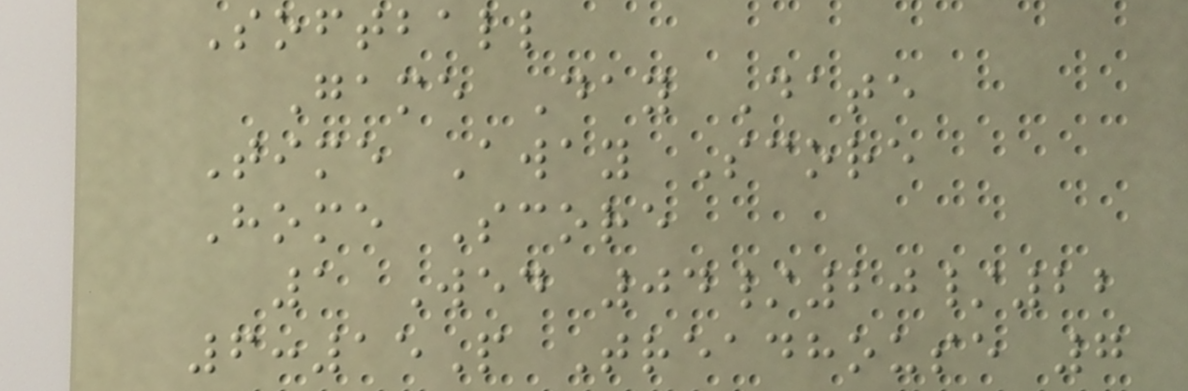Softball
Game Day Date
Time Away Score
Home Score
1 Wed 04/20/22
6:15P Treadhouse 7
